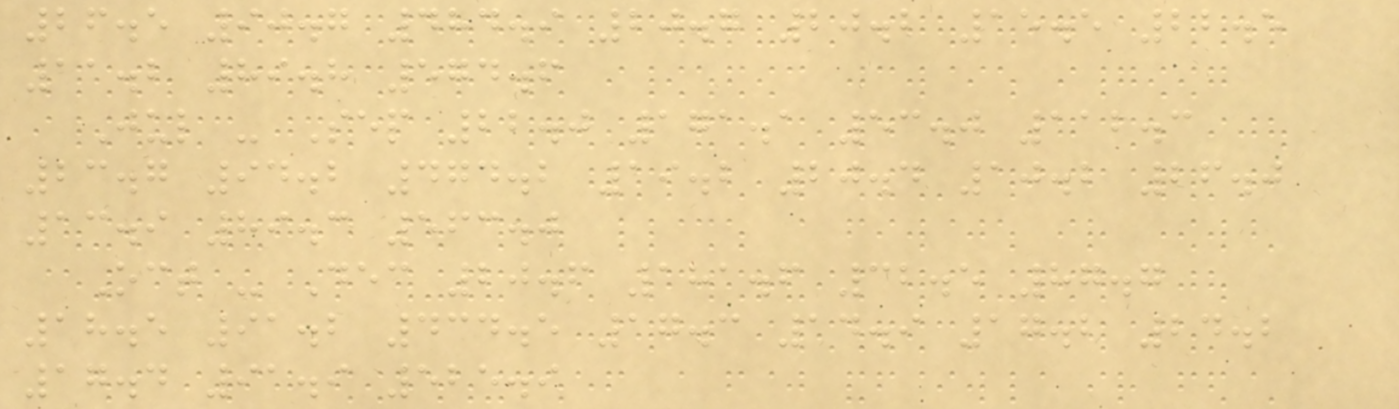26.5 90.7 484.9 20.7 20.2 15.5 22.5
11.2 89.8 574.6
Jul - Sep 22.0 171.1 53.0 112.3
23.7 94.2 474.2 19.2 20.4 10.2 26.0
13.9 89.3 563.0
Oct - Dec 20.6 181.6 32.5 87.7
18.5 91.2 434.5 17.3 14.9 17.2 24.2
17.4 91.9 525.9
